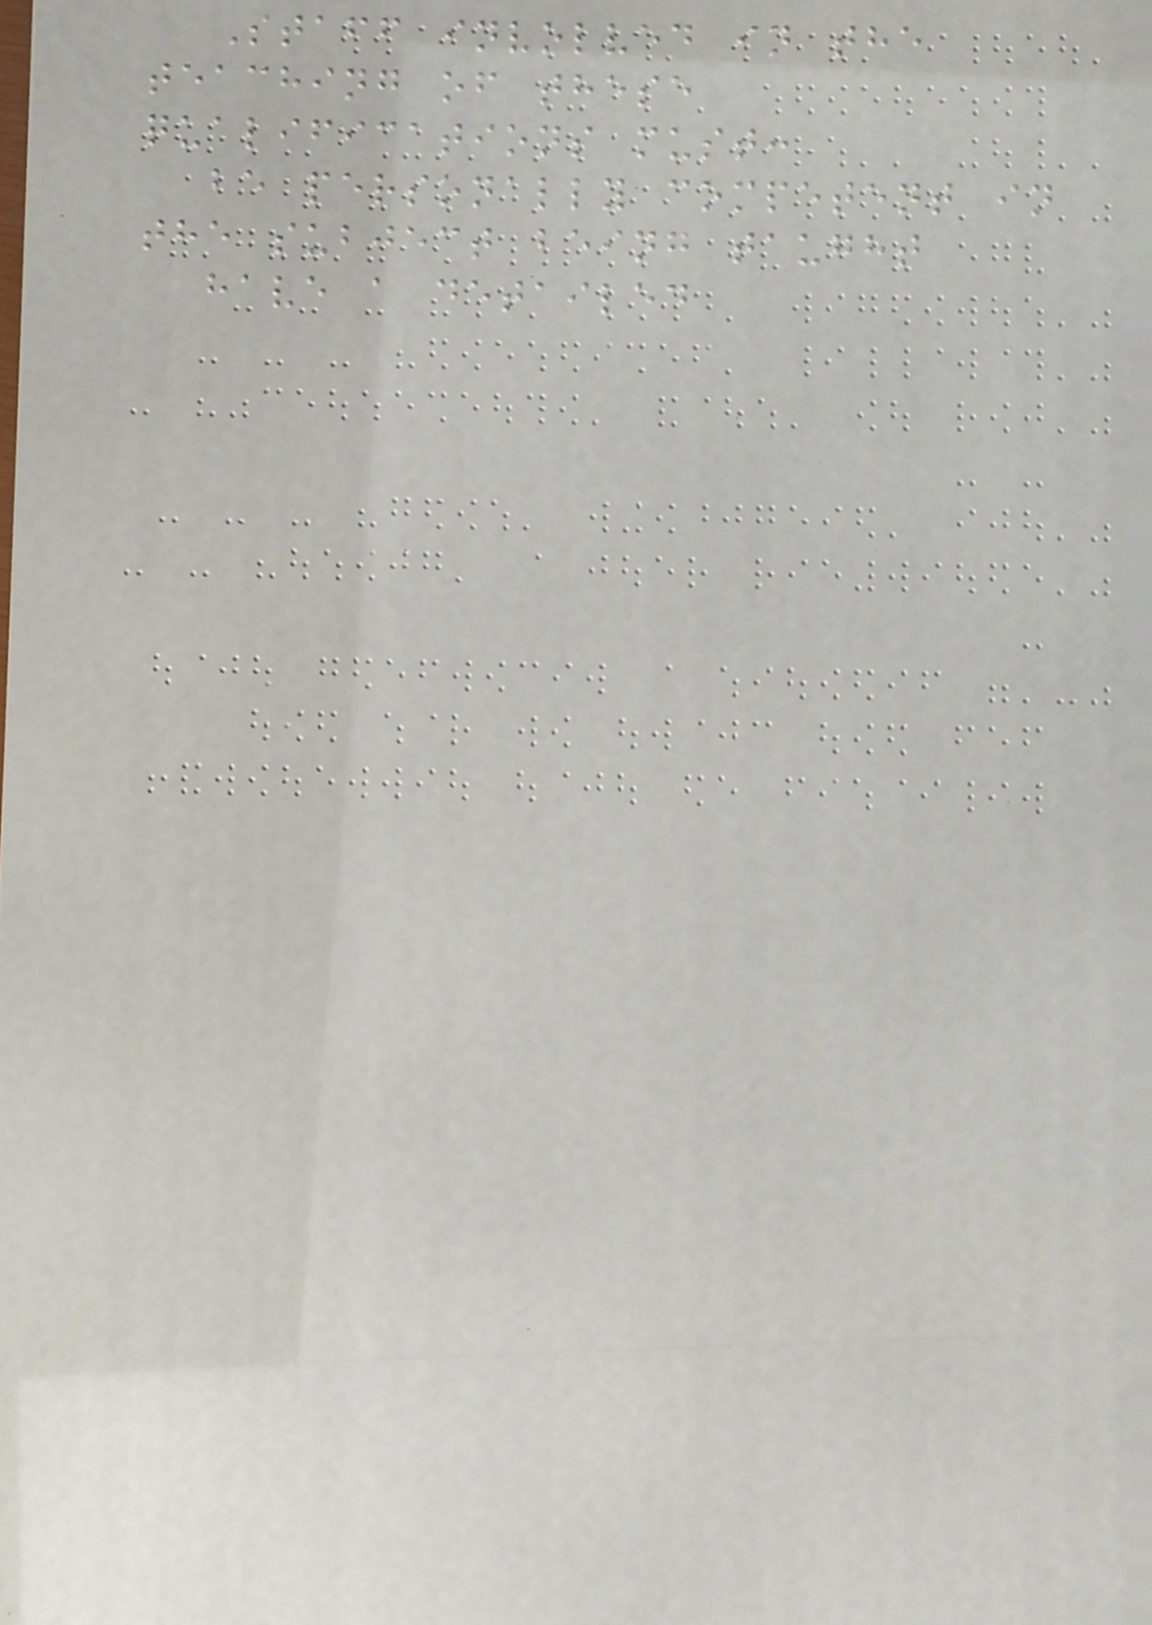Staff involved in the
teaching of these
qualifications must:
be personally competent in
the subject being taught
have a detailed
